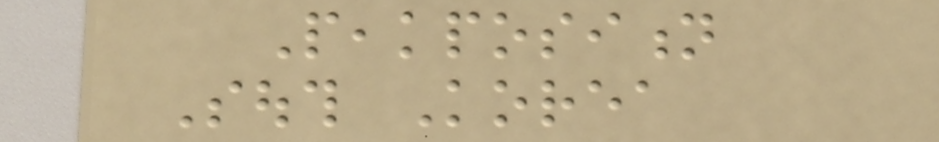Peakposition
South Korea
